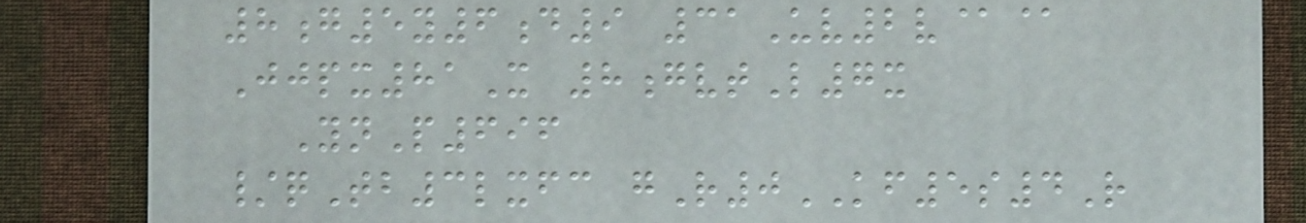8g5y6d9 31Uv2v@@
Jjpx81X 8gvtL7x
YnP696
/qTb3lxfc gR0KF5s4R
